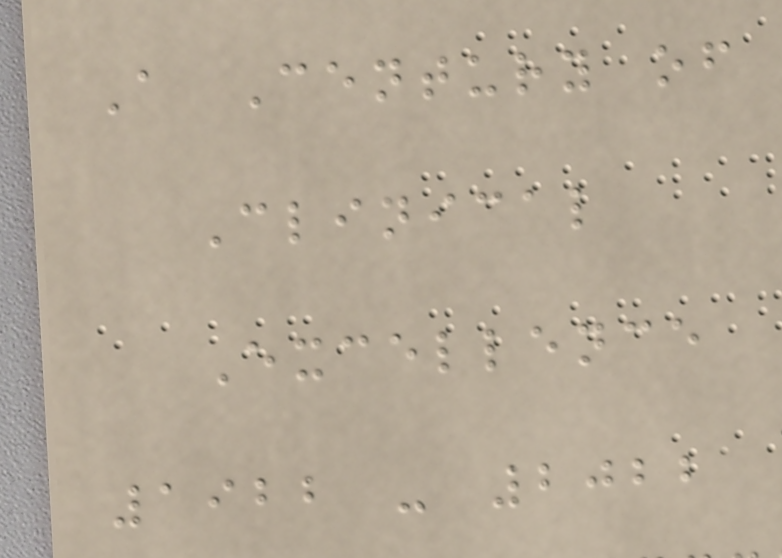A Century of
Clinical
Excellence
1922 - 2022
